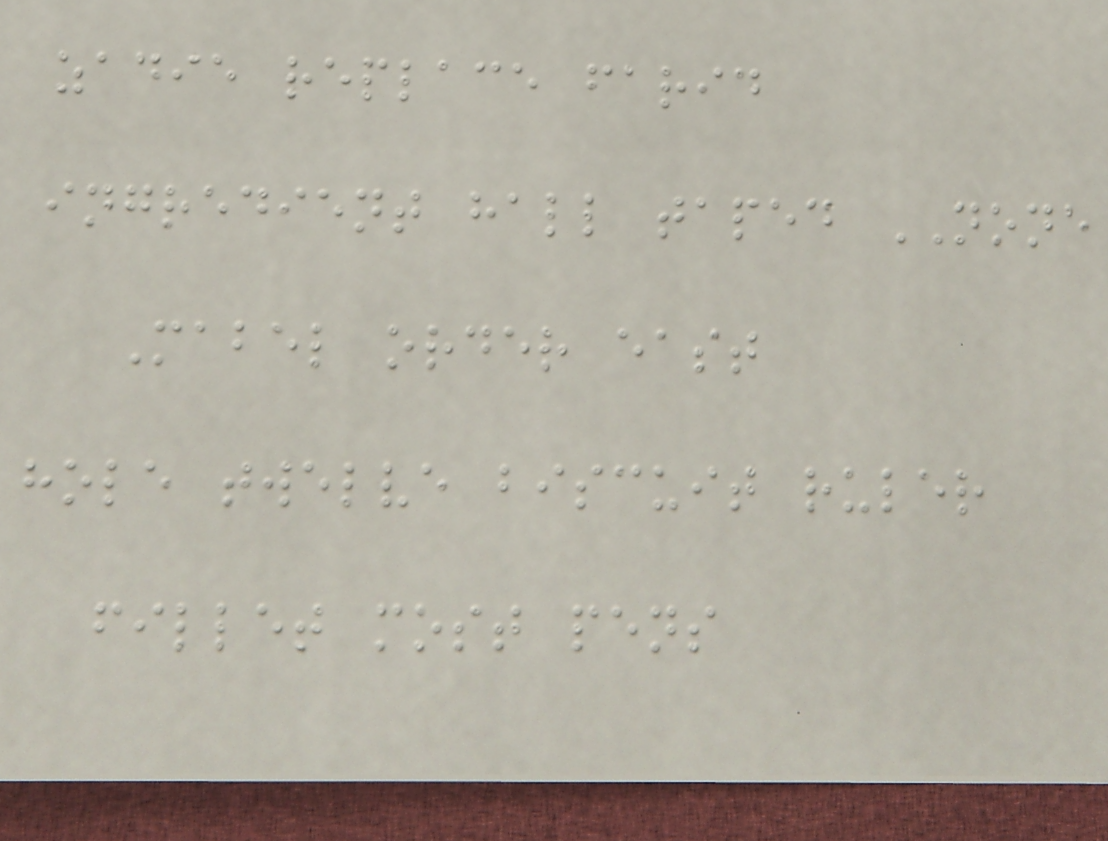zadie replace farid
ingredient hall taped NONE
Mabel order east
hole twelve biscuit ruler
fillet most pens
